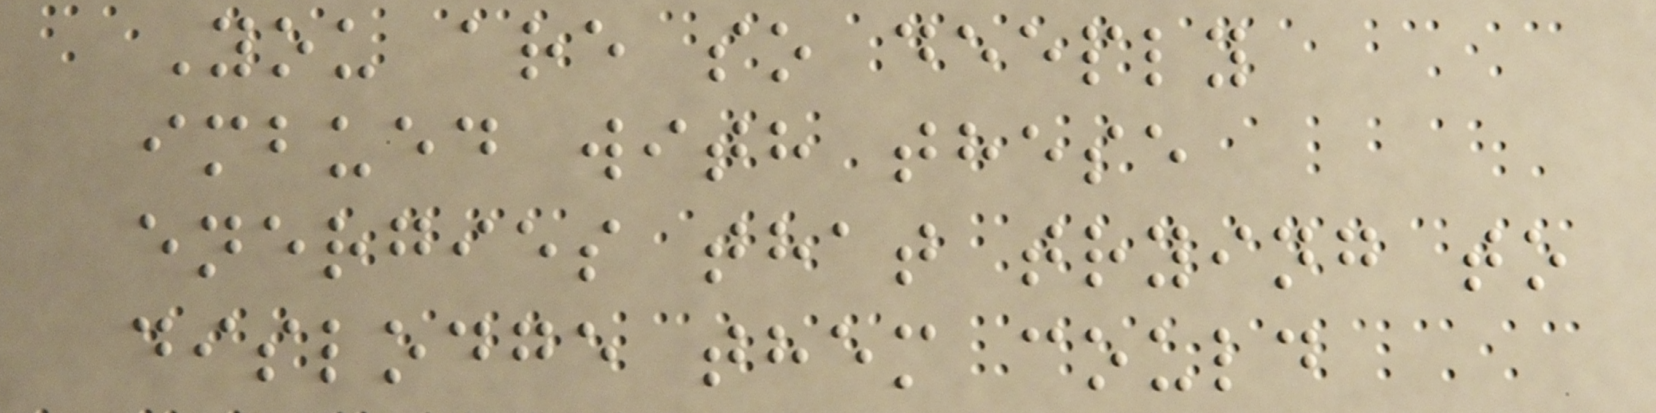You are so deeply
imbued with these
energies that trying to
dislodge them could
